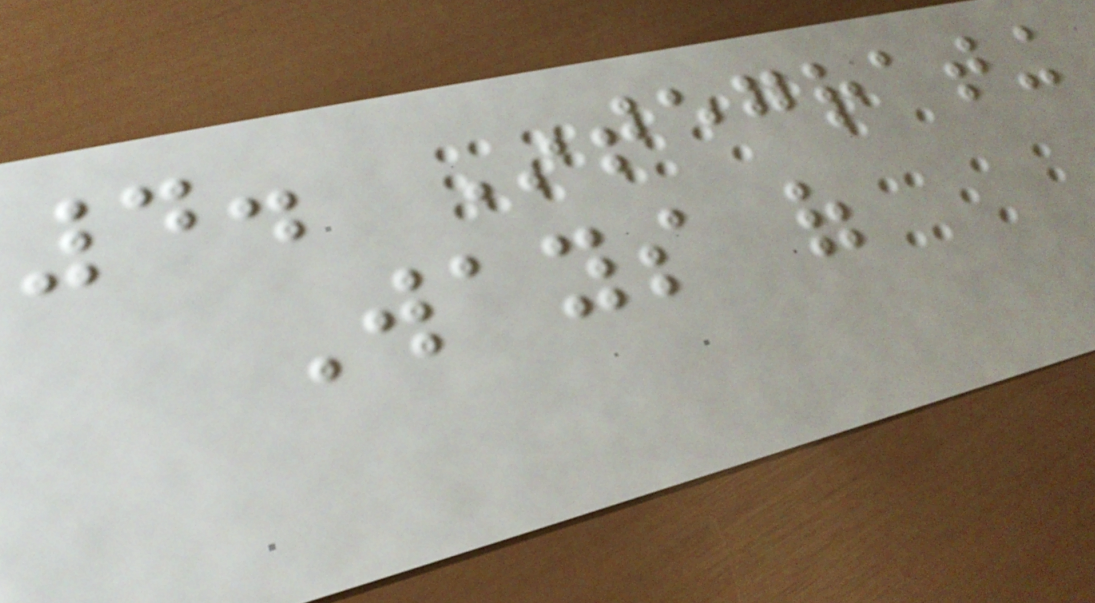4. Integrating
Ways of
